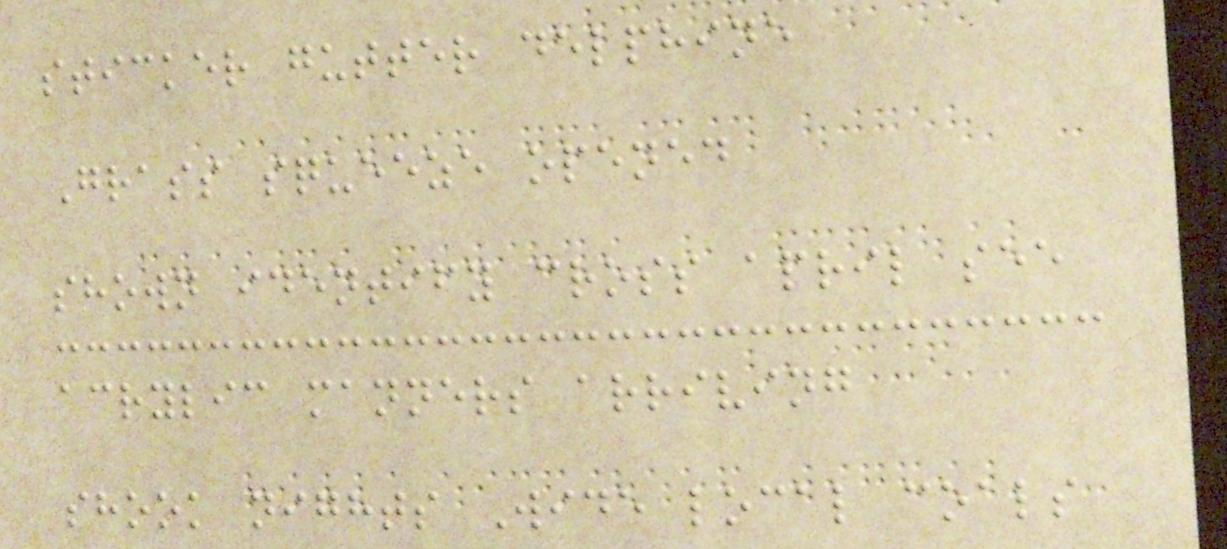sticker gutter delphine
Grass squeeze opened
shown identify cross april see
acrylic manners arriving
shook nights Wide local coals
